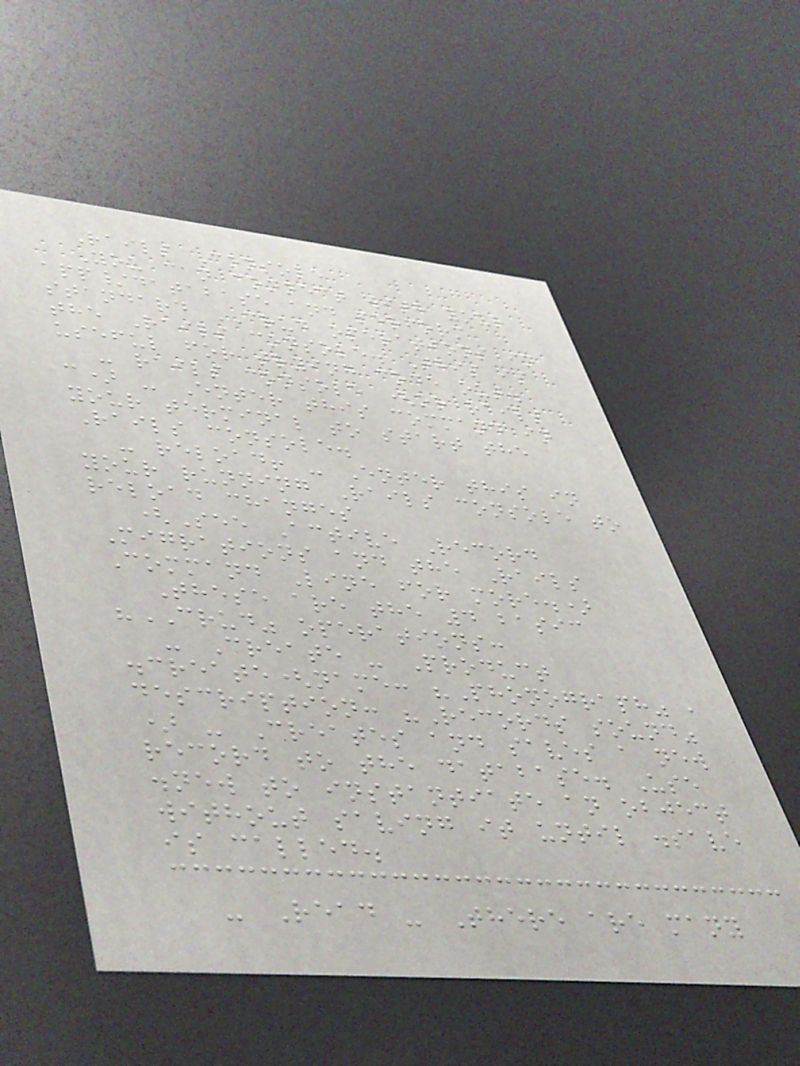Rails Console
You can connect with your
app/database and perform
standard CRUD operations in
the Rails console. This is
useful for trying code out.
- rails console (or rails
c) - Enter this command in
your terminal to start the
Rails console.
- reload! - Enter this in
your running Rails console to
reload changes
(See Active Record
Migrations and the Rails
Command Line for more.)
These are the 4 basic
"CRUD" operations:
- Create - Product
.create(name: "Phonograph" ,
description: "Records sound"
) - Creates and saves a new
record to the database. Use
.new to instantiate an object
without saving it until .save
is called.
- Read - There are many
